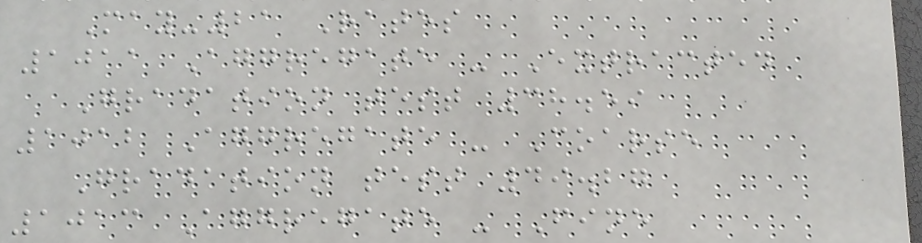May-21 Rates
1011 Aggregate - Extracted
Gradation test 38.59
1012 Aggregate - Coarse
Gradation test 49.27
1013 Aggregate - Fine
